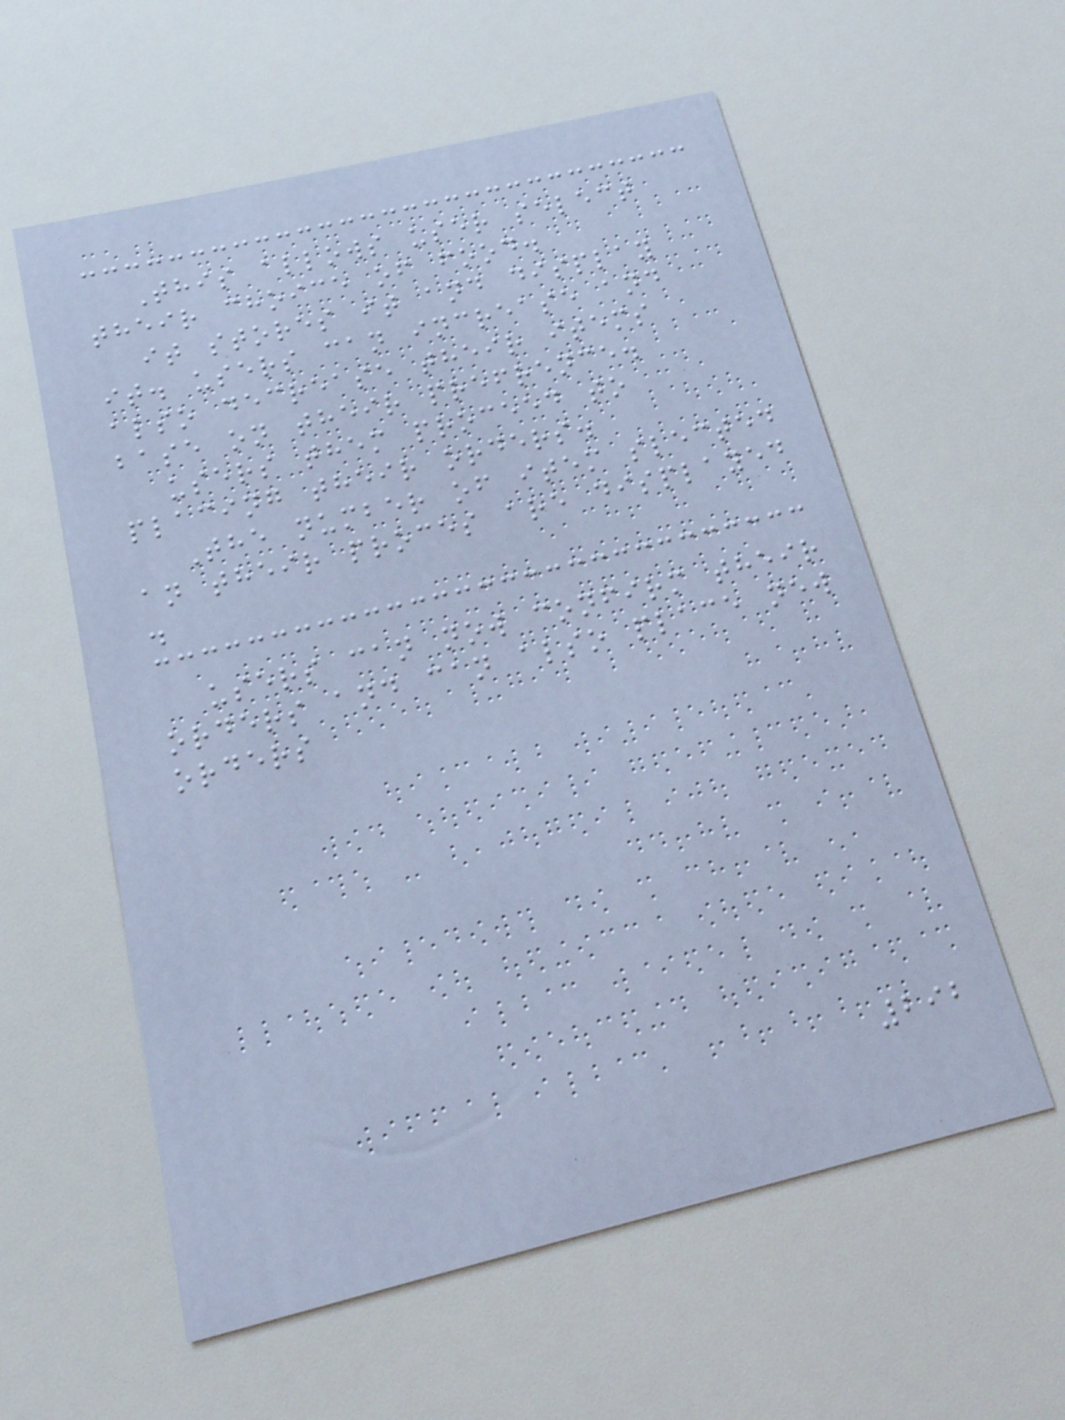This allows user select
their choice of food.
it stores it and display
it. users can increase and
also decrease their items
base on their prefrence.
users them proceed to
placing their orders.
The number of item slected
an their proces are displayed
.
users can now confirm their
orders and can also place new
orders
292
